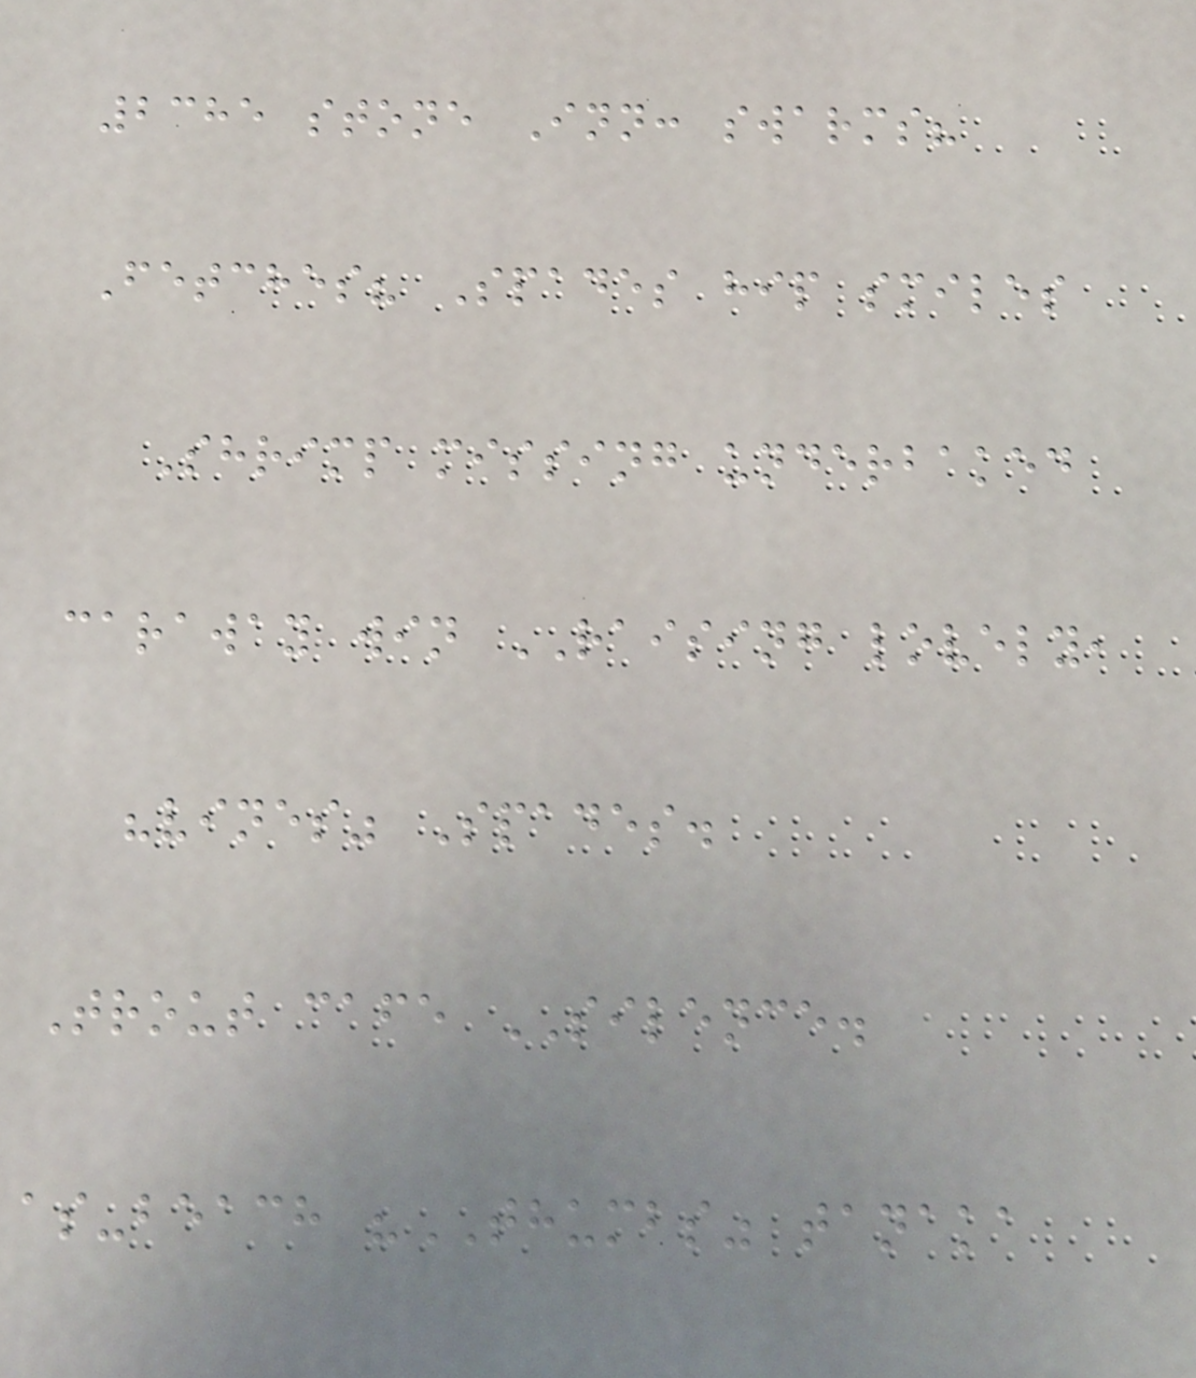2385 stone Inn: swarms?
Fetches? Spades hip smiles
Shrimp missing underbaked
caraway win RAISING lovely,
"vines" Spades.
Trout cafe SILENCE.
as-beach "THUMBS" tanaka
